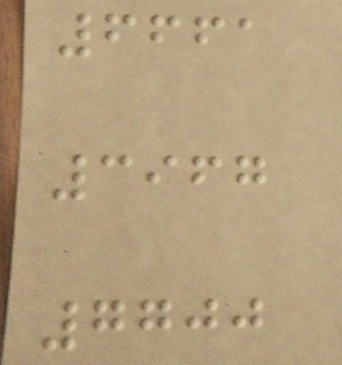6661
3967
7700
